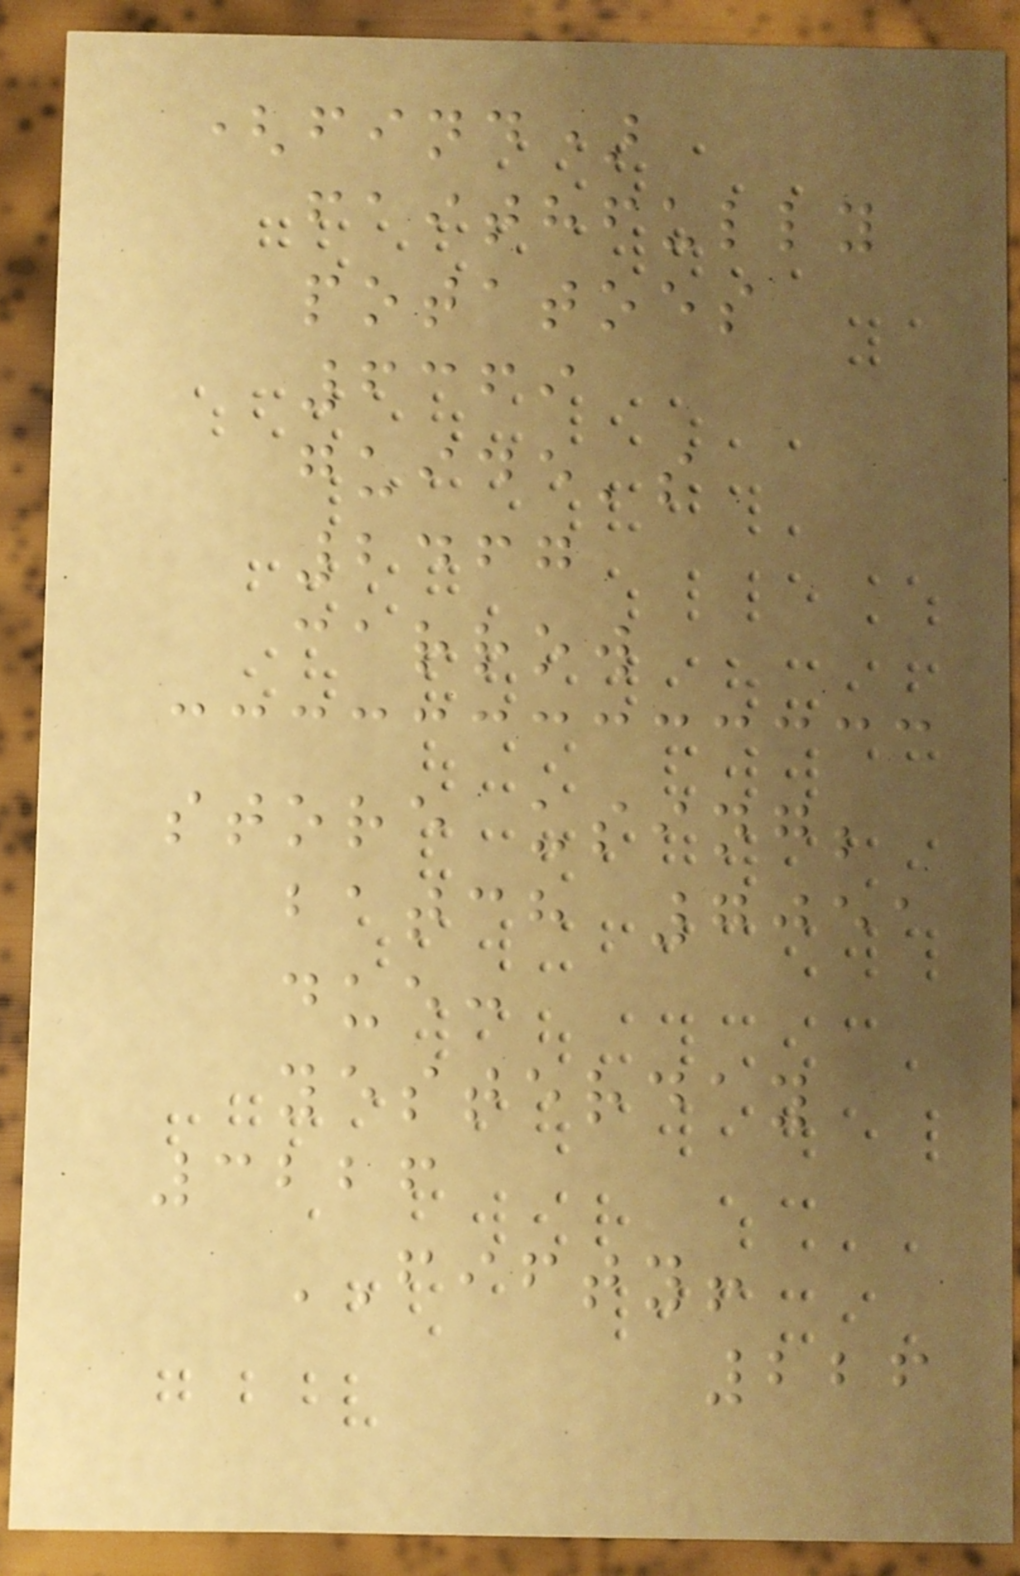(find)
faithfully
potatoes
6369
guide's
2467
carrow
store using;
batch 7051
due:
yesterday
3226
FIFTY!
226
